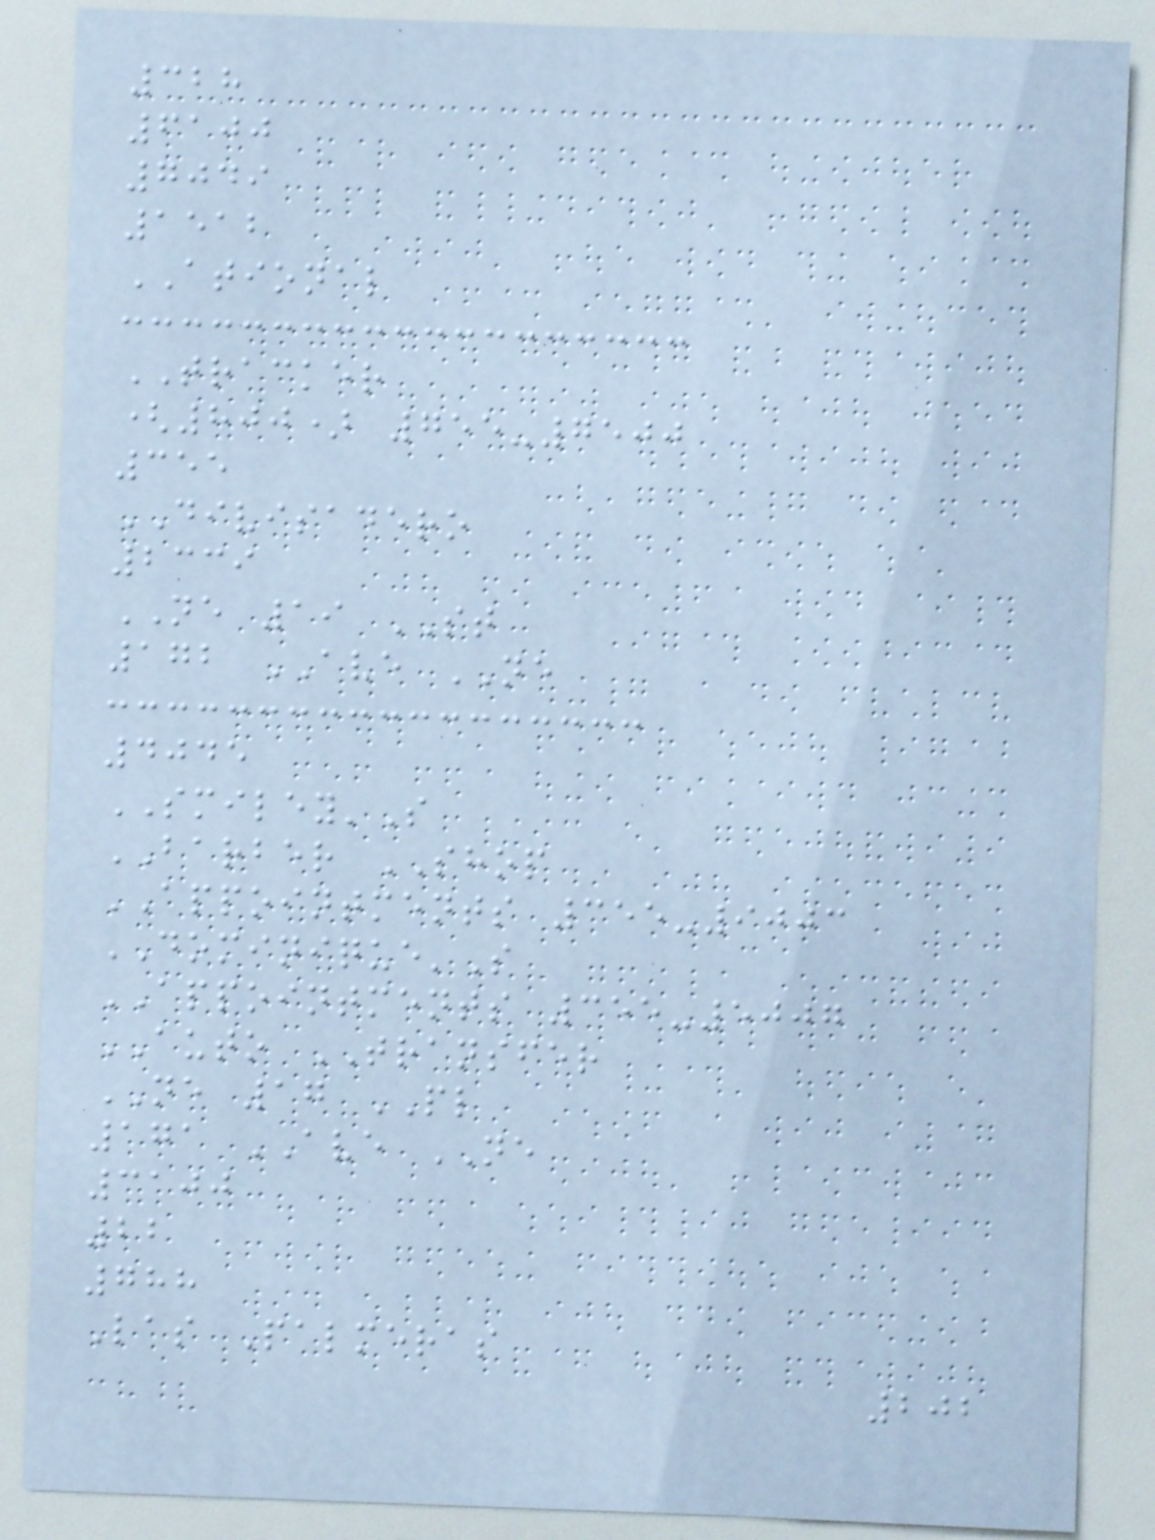328
6100
7049
1512
ATIONAL
TRACKER
(800) 755-7500
355
DIVISADERO
2339
NE 19 ST
172 AVE NE
4045
SMILEY'S
BARBER SHOP
APPOINTMENTS 355-9003
DOMINIQUE'S
APPOINTMENTS 355-5007
AUTO TRANSFER
NE 17 PL
171 AVE NE
3100
22
788
Las Palmeras
202
